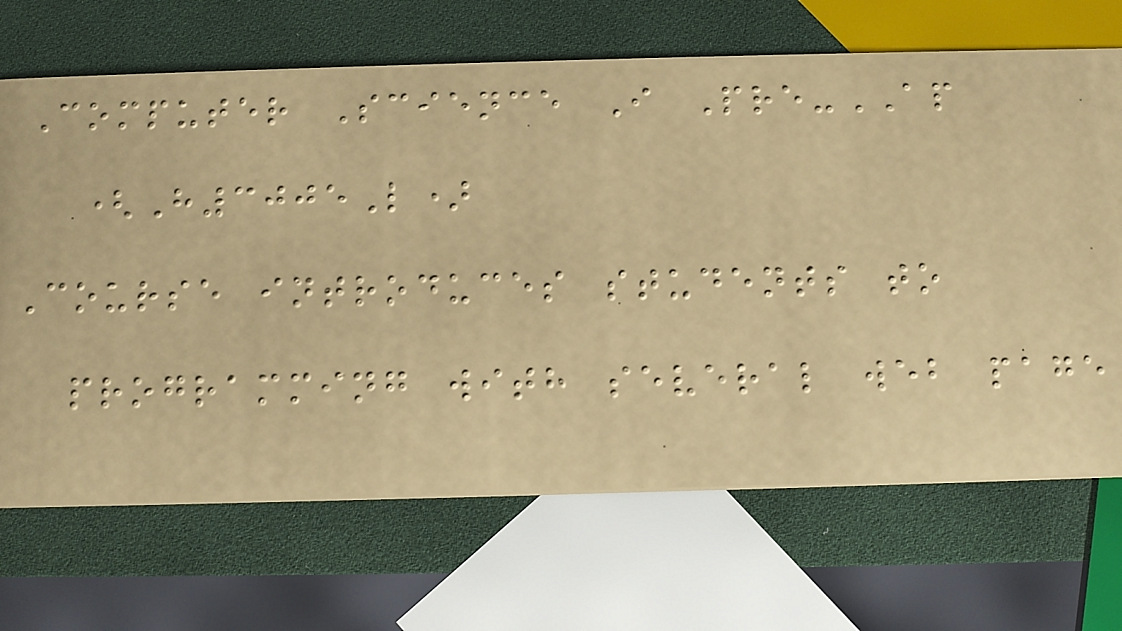Computer Science I Pre-AP
(H3005L)
Course introduces students to
programming with several web page
